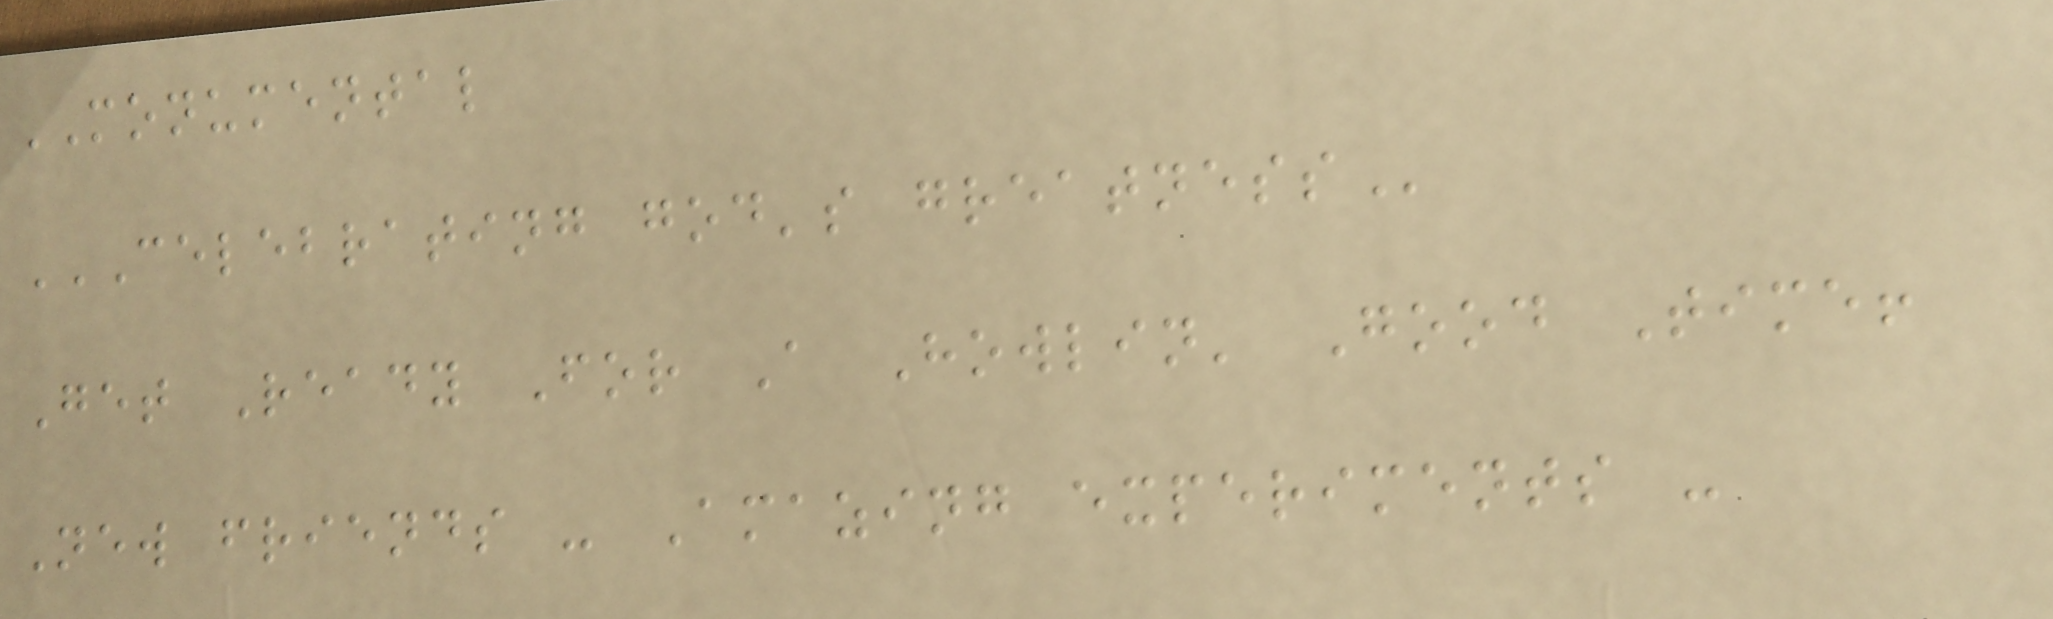MONUMENTAL
CELEBRATING GOD'S GREATNESS
Get Ready For A Howlin' Good Time!
New friends - Amazing experiments -
